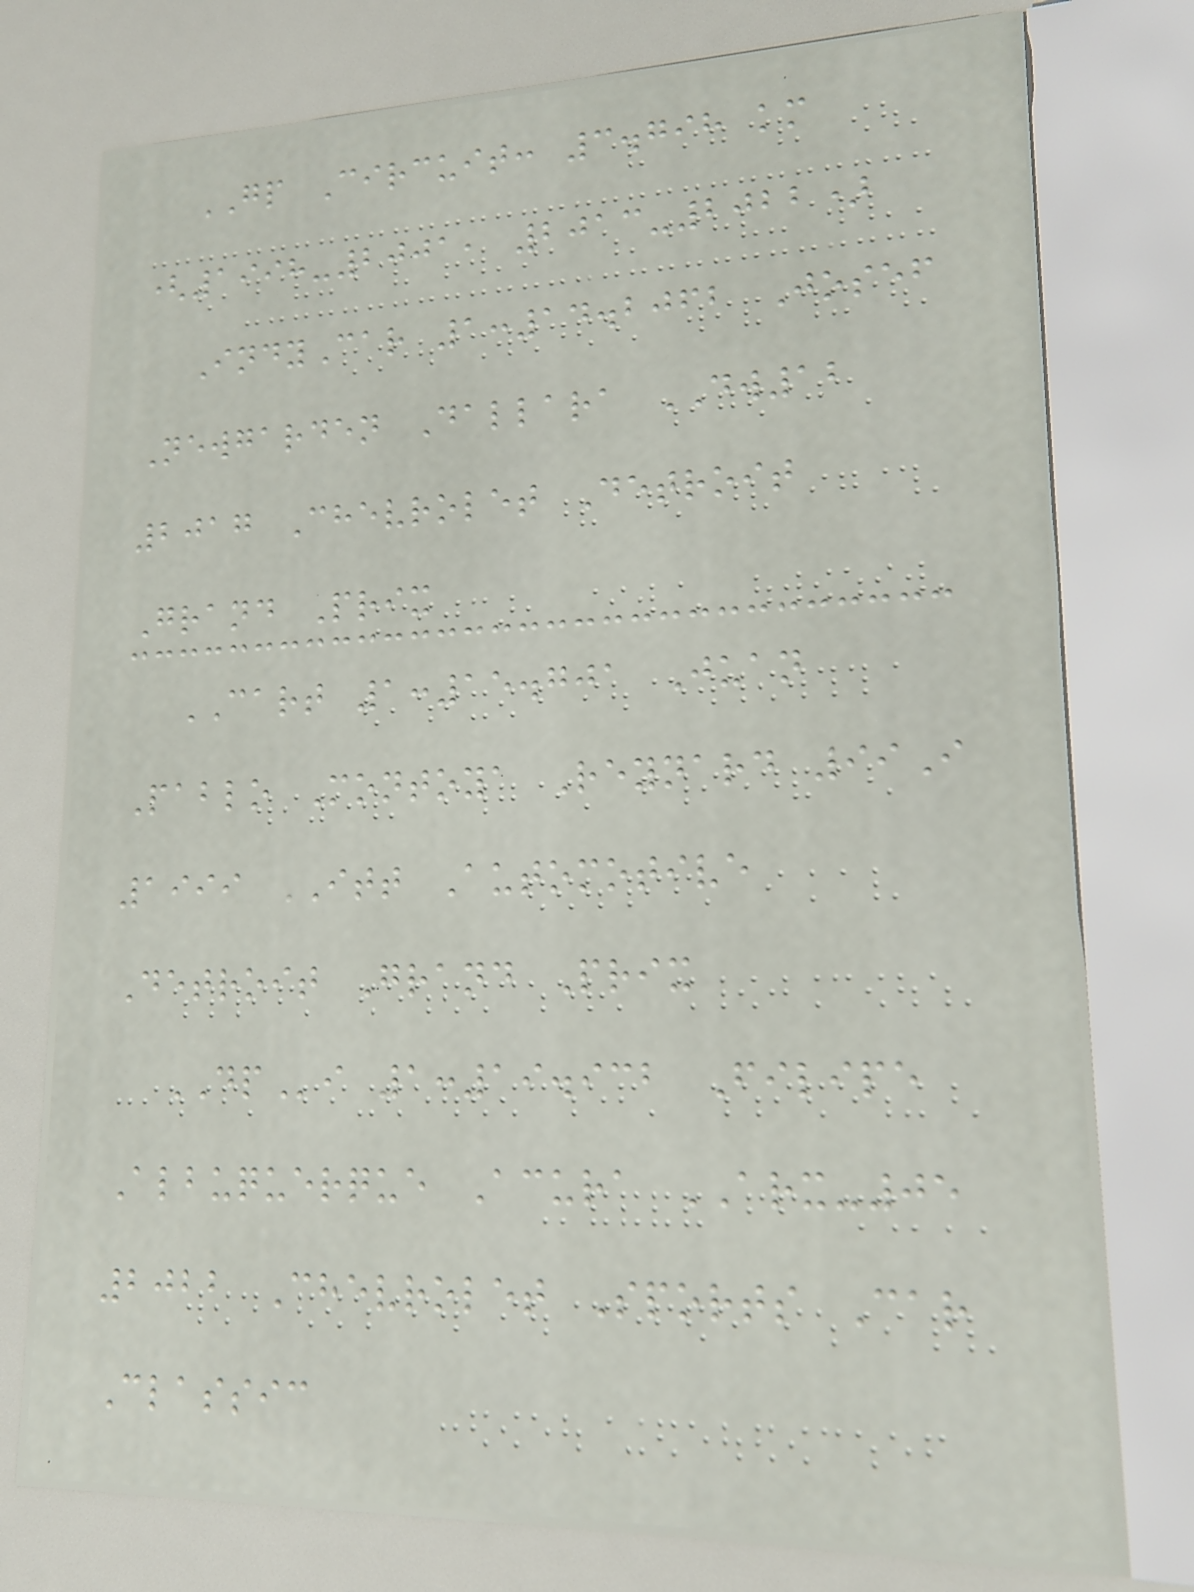GP Circuit: 3.798 km
(1998-2001, 2013-2022)
IndyCar 1:14.2062 Josef
Newgarden Dallara DW12
2017 Chevrolet Detroit
Grand Prix
CART 1:15.701 Juan
Pablo Montoya Reynard 99I
1999 ITT Automotive
Detroit Grand Prix
DPi 1:19.932 Filipe
Albuquerque Acura ARX-05
2022 Chevrolet Sports Car
Classic
